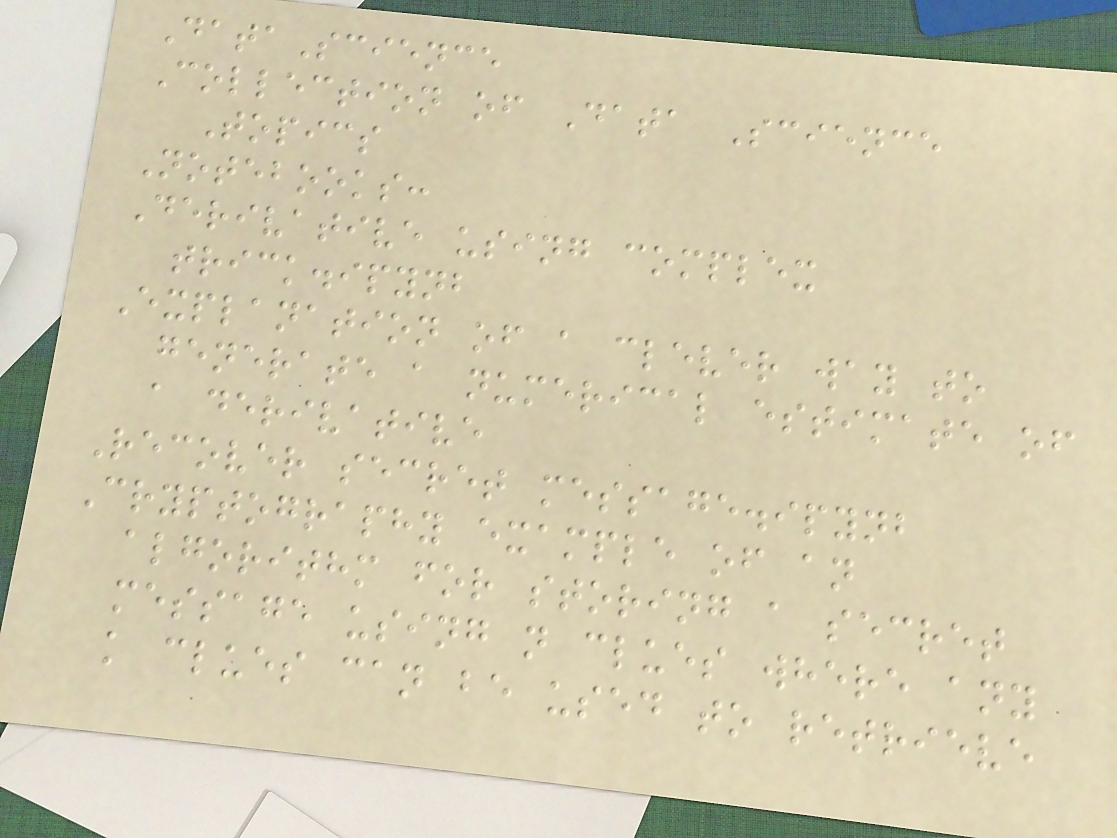DataScience
Collection of Data Science
Topics
Notebooks:
Derivative using complex
trick.ipynb
Explanation of a clever way to
generate a numerical estimate of
a derivative
Recover secret message.ipynb
Cryptography example of an
algorithm for storing a secret
message using n clues where any
k clues can be used to retrieve
